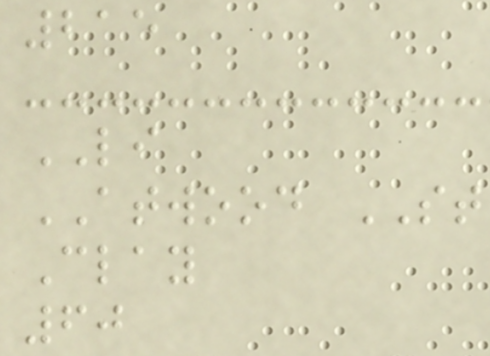215
LI
ATWOOD ST
Clay
60
